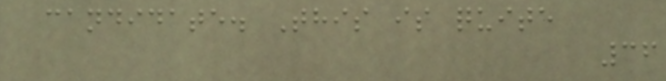candidate. This is quite
36
